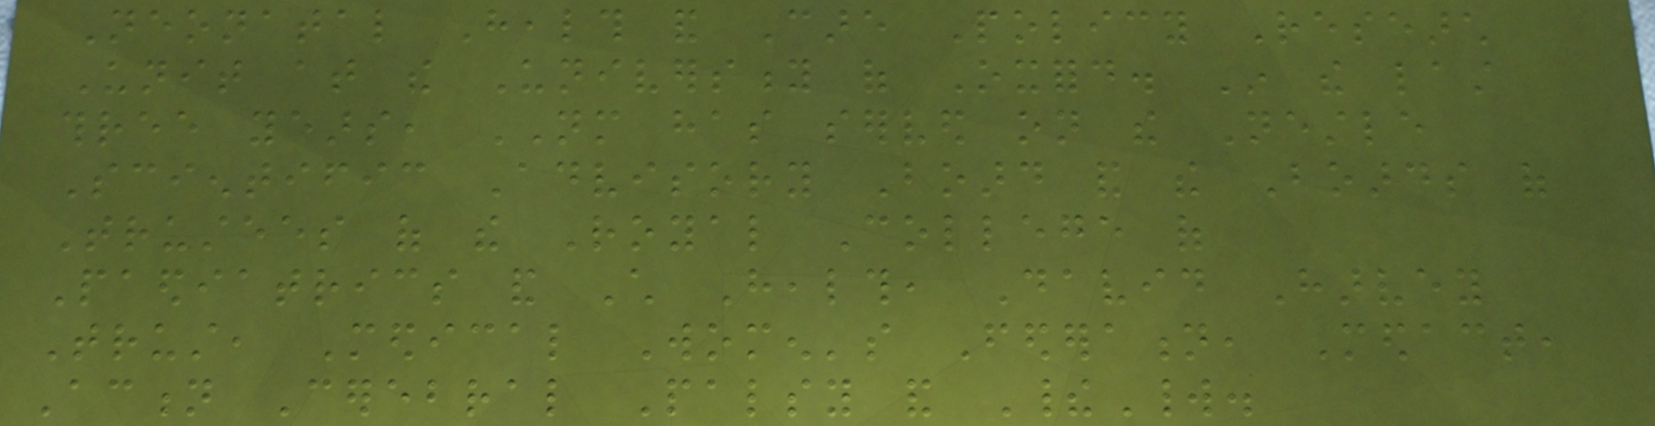Neonatal Health and Care Policy Research
Unit at the University of Oxford. In the last
three years, NM has served on the Nestle
Scientific Advisory Board and the Boards of
Trustees of the Royal College of
Paediatrics and Child Health, David Harvey
Trust, Medical Women's Federation, Medact,
Action Cerebral Palsy and TheirWorld.
